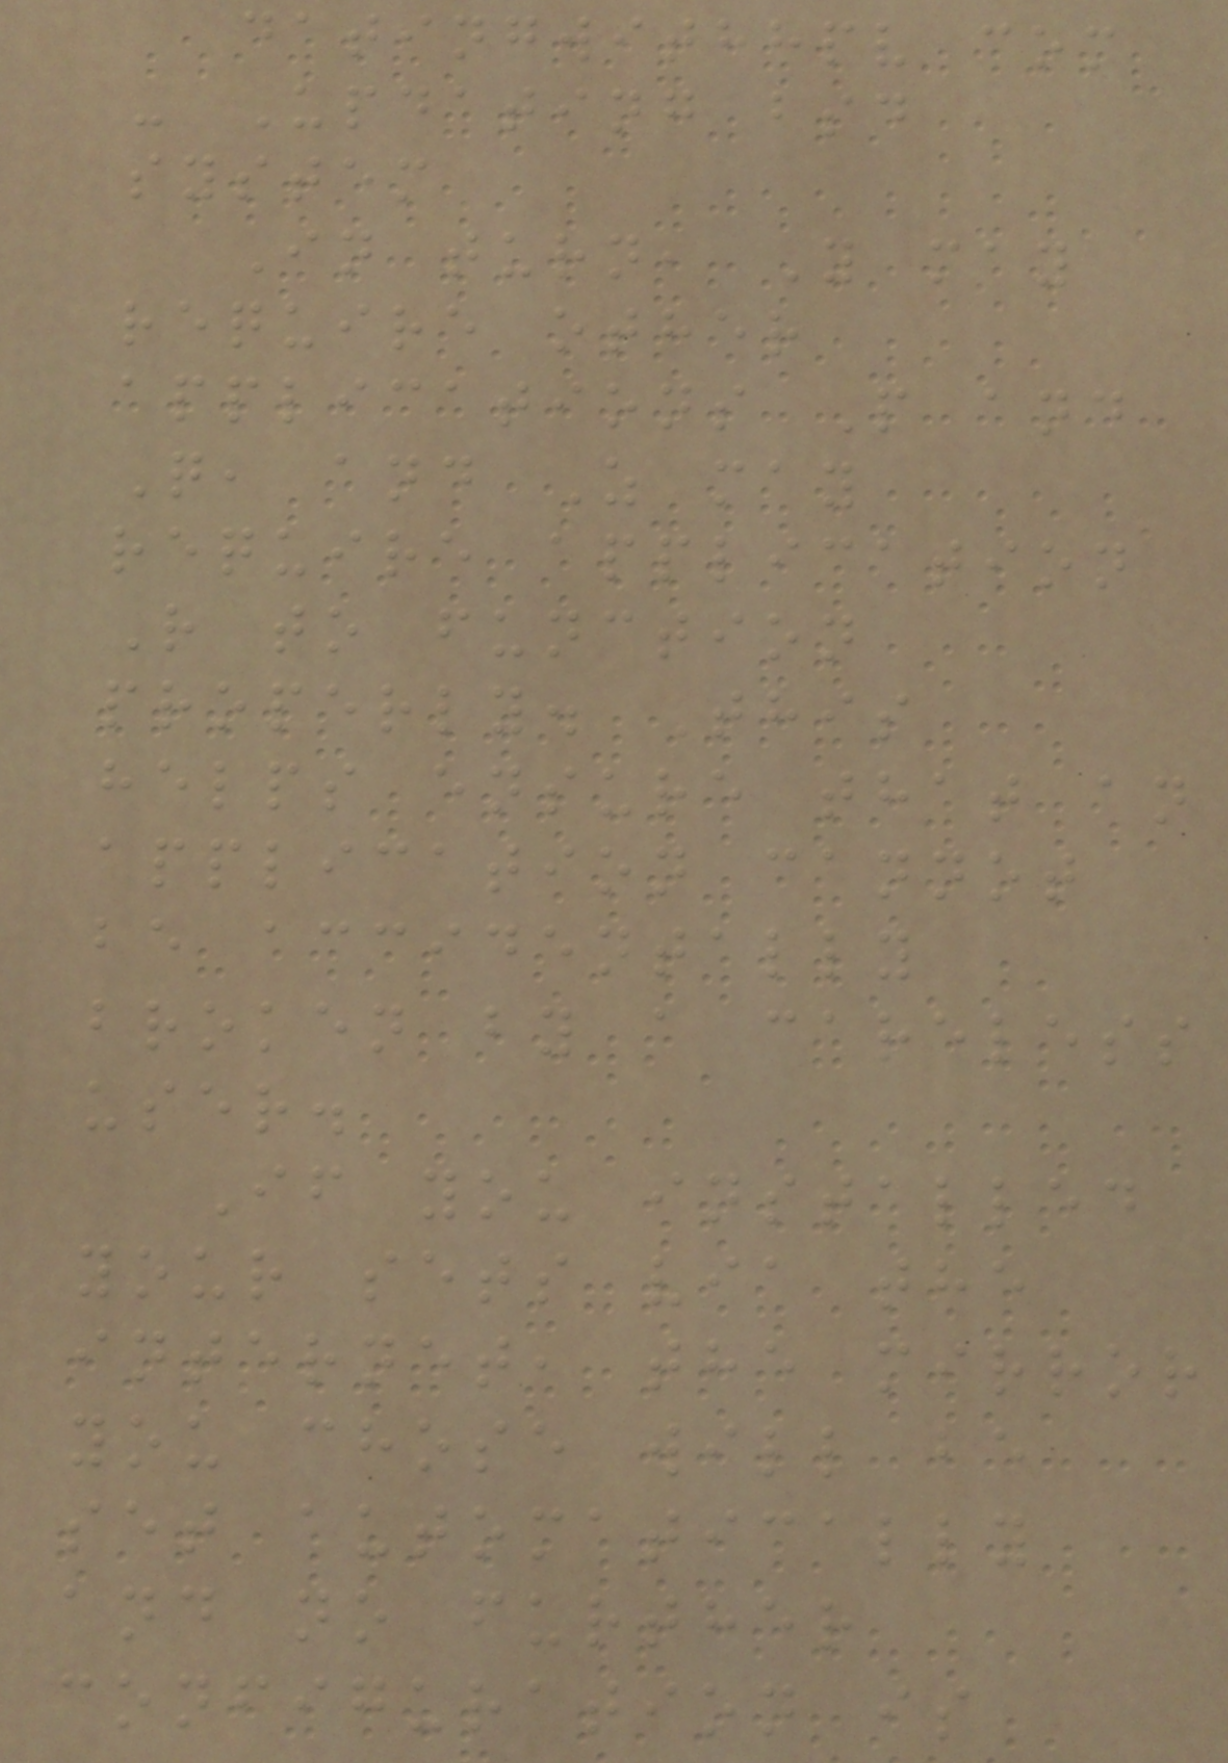datingwithhpv com
- Updating bsd
system
In turn, Y may
require other
applications P and
Q, and Z may
require application
R to function
properly. This
helps ensure that an
application cannot
be accidentally
broken by a careless
user.
If you installed
your sets via the
internet, the mirror
you chose will be
set automatically
and no further
configuration is
